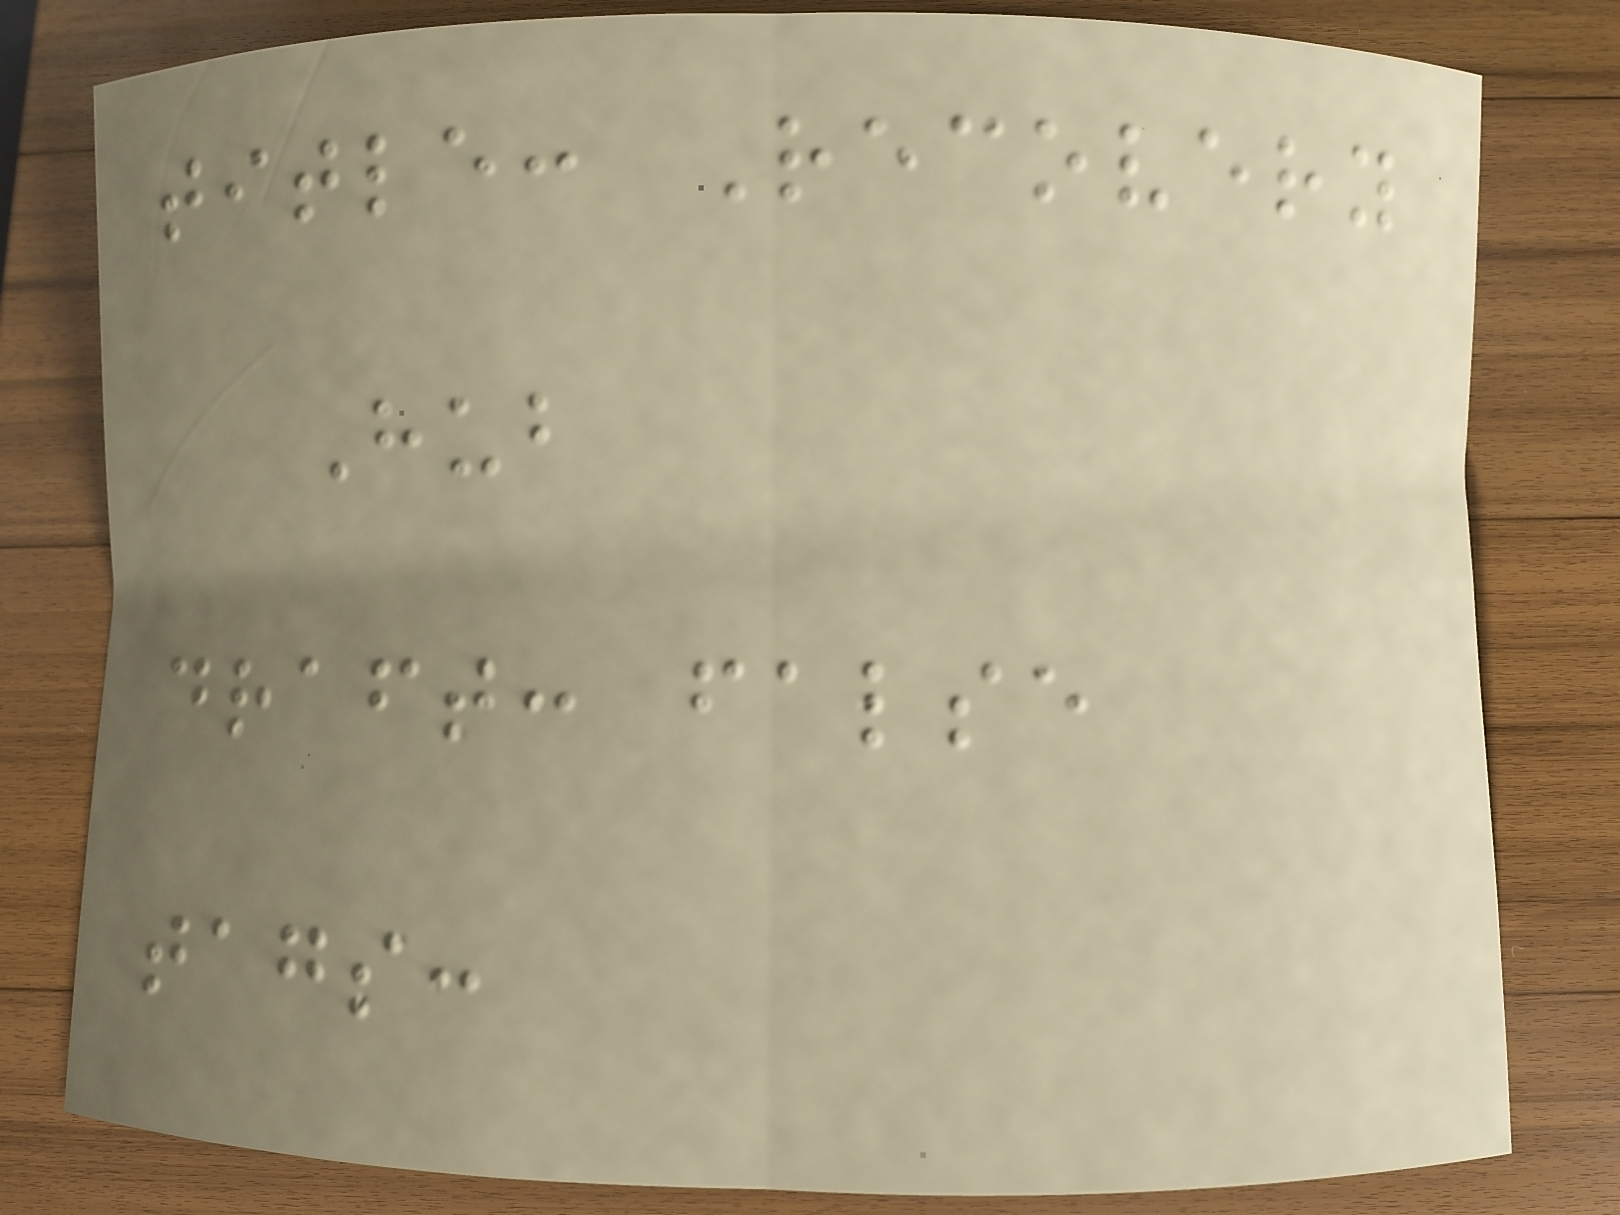title: Recovery
Hub
draft: false
tags:
